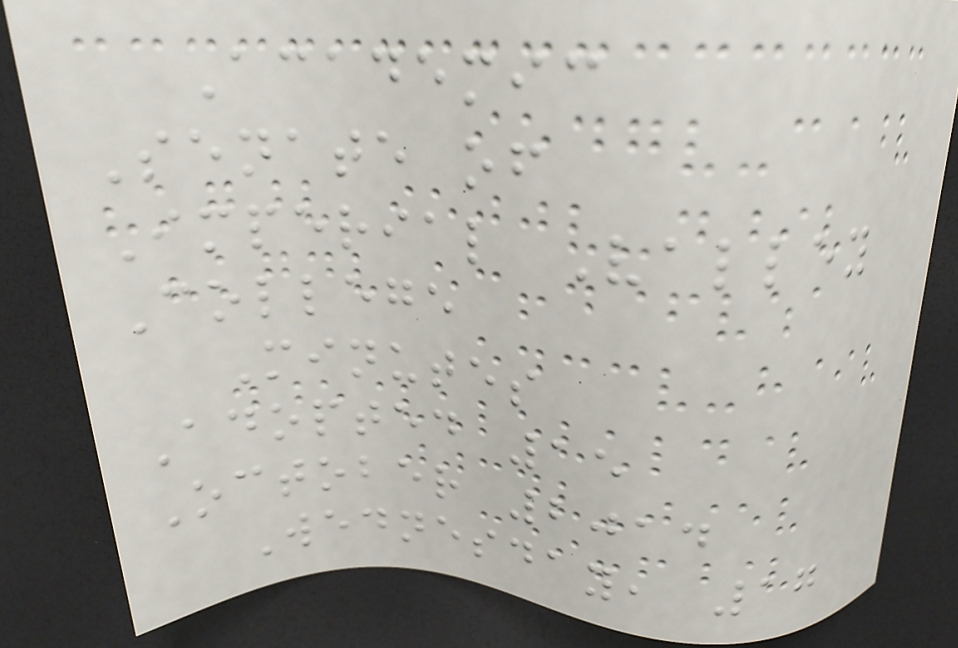Academic
Senate of
Imperial Valley
College
Minutes
Adopted 15
October 2014
Wednesday, 17
